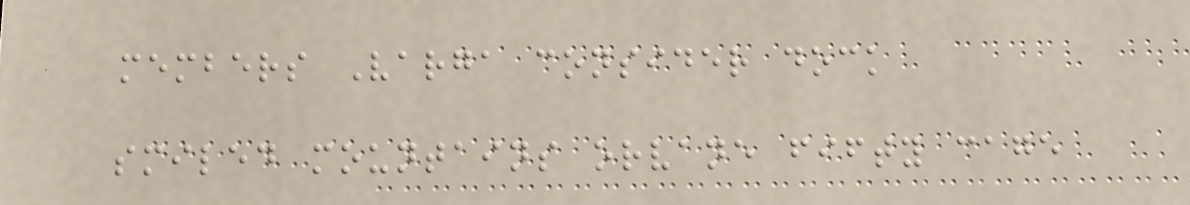members Varga consider dock
smiled mountains orvane fifty cage
